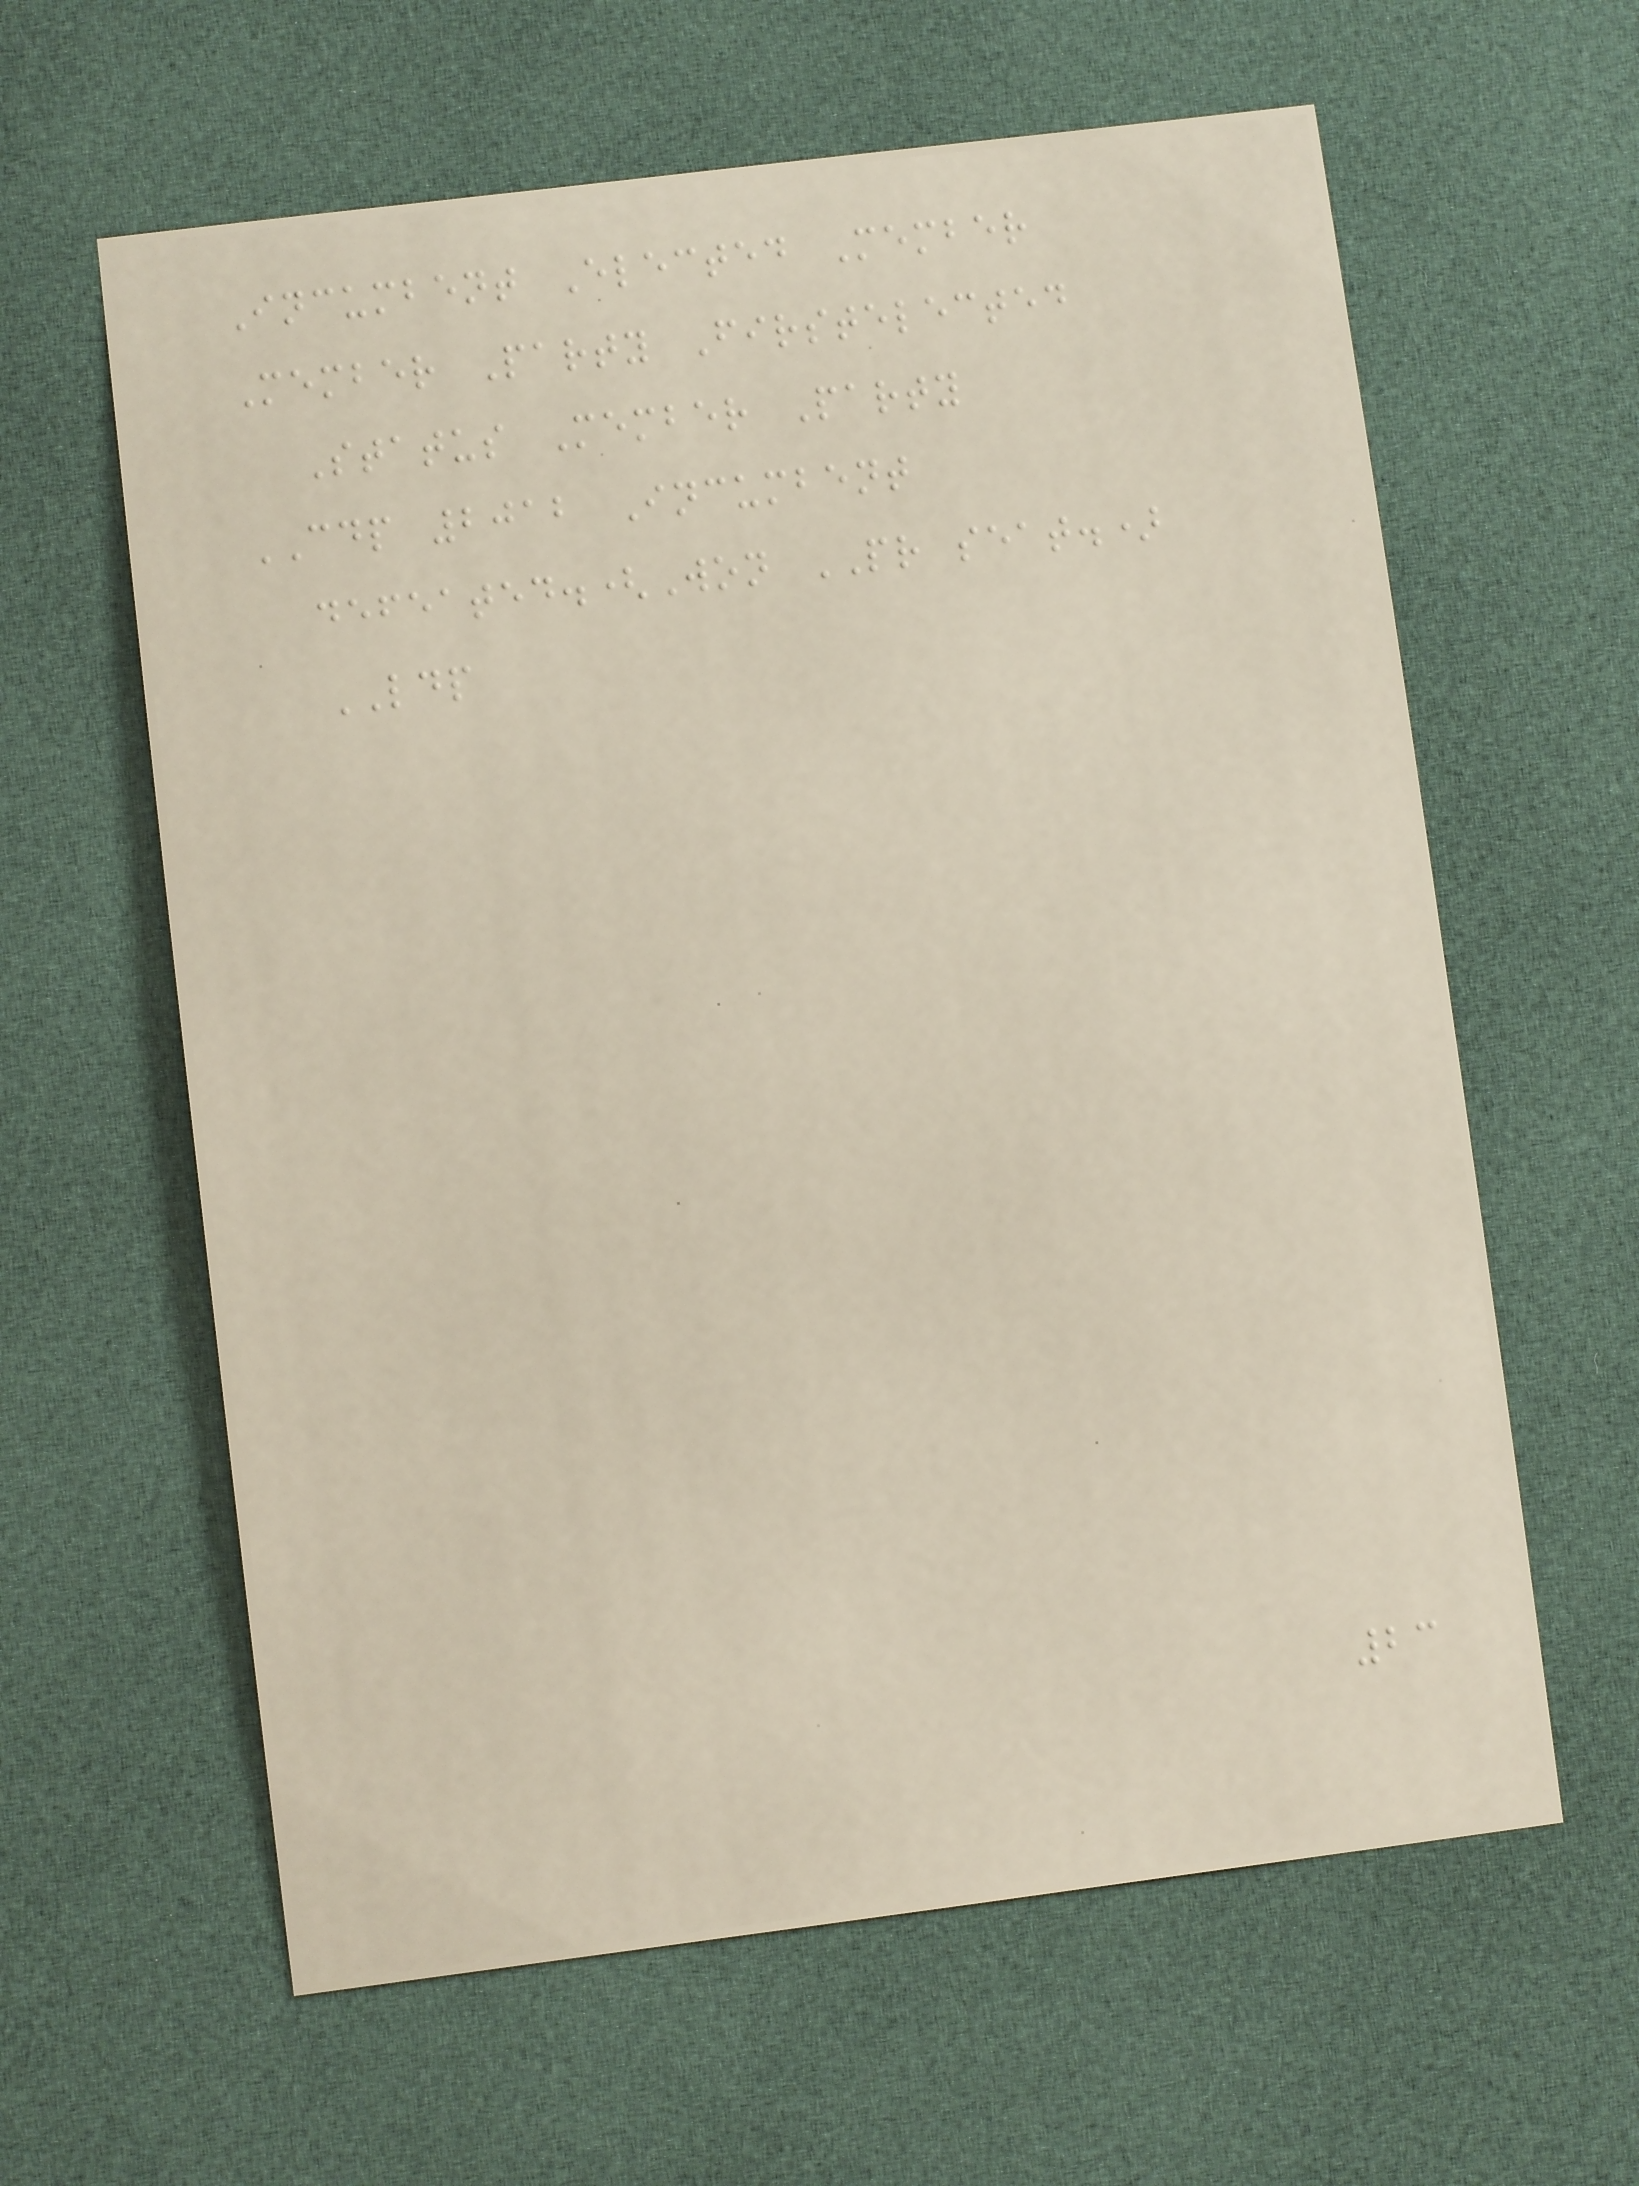Incumbent Elected Member
Member Party Firstelected
Status Member Party
CDP 2012 Incumbent
defeated.(Won PR seat.)
LDP
23
